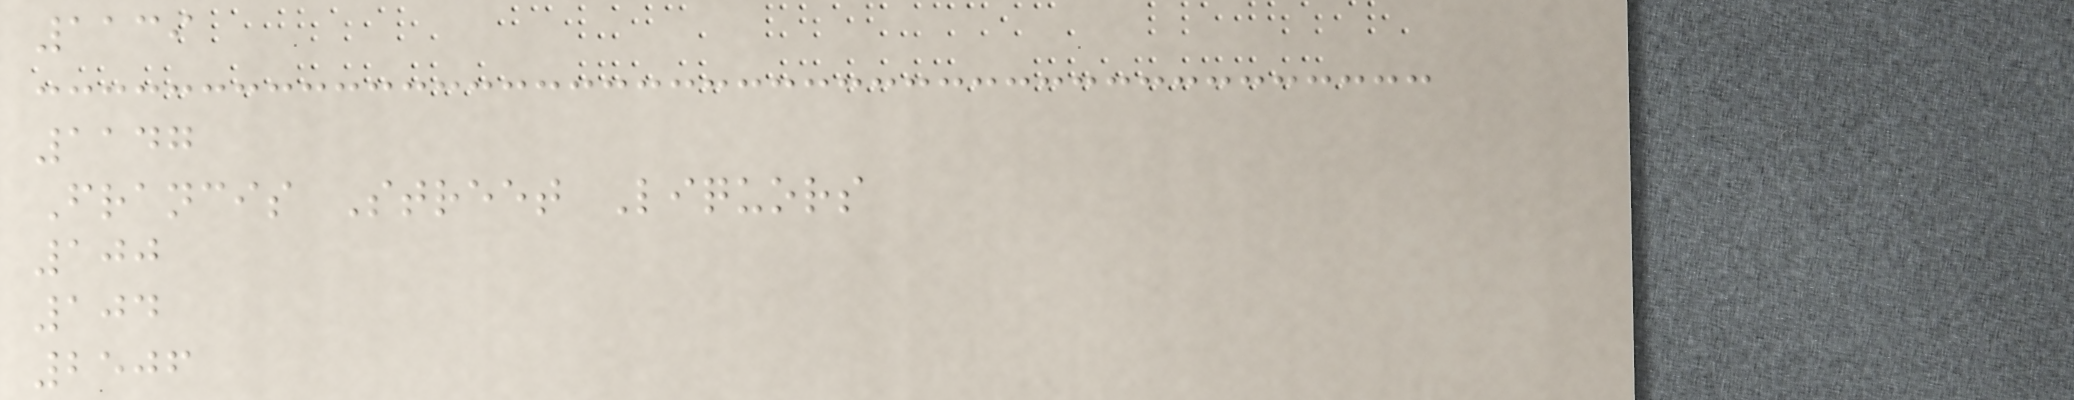1139
1147
Francis Street Liquors
100
104
2506
